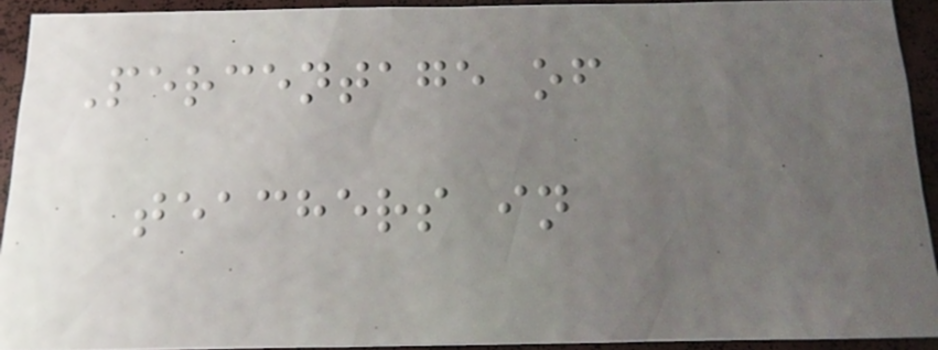Percentage of
teachers in
